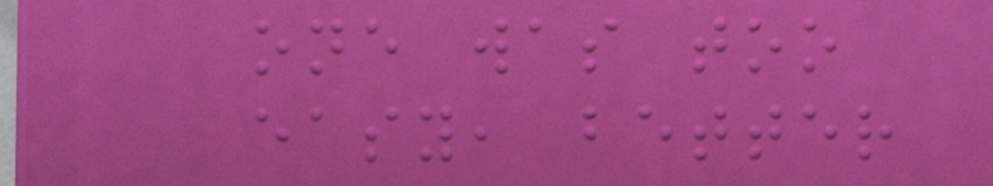one was too
easy, better
